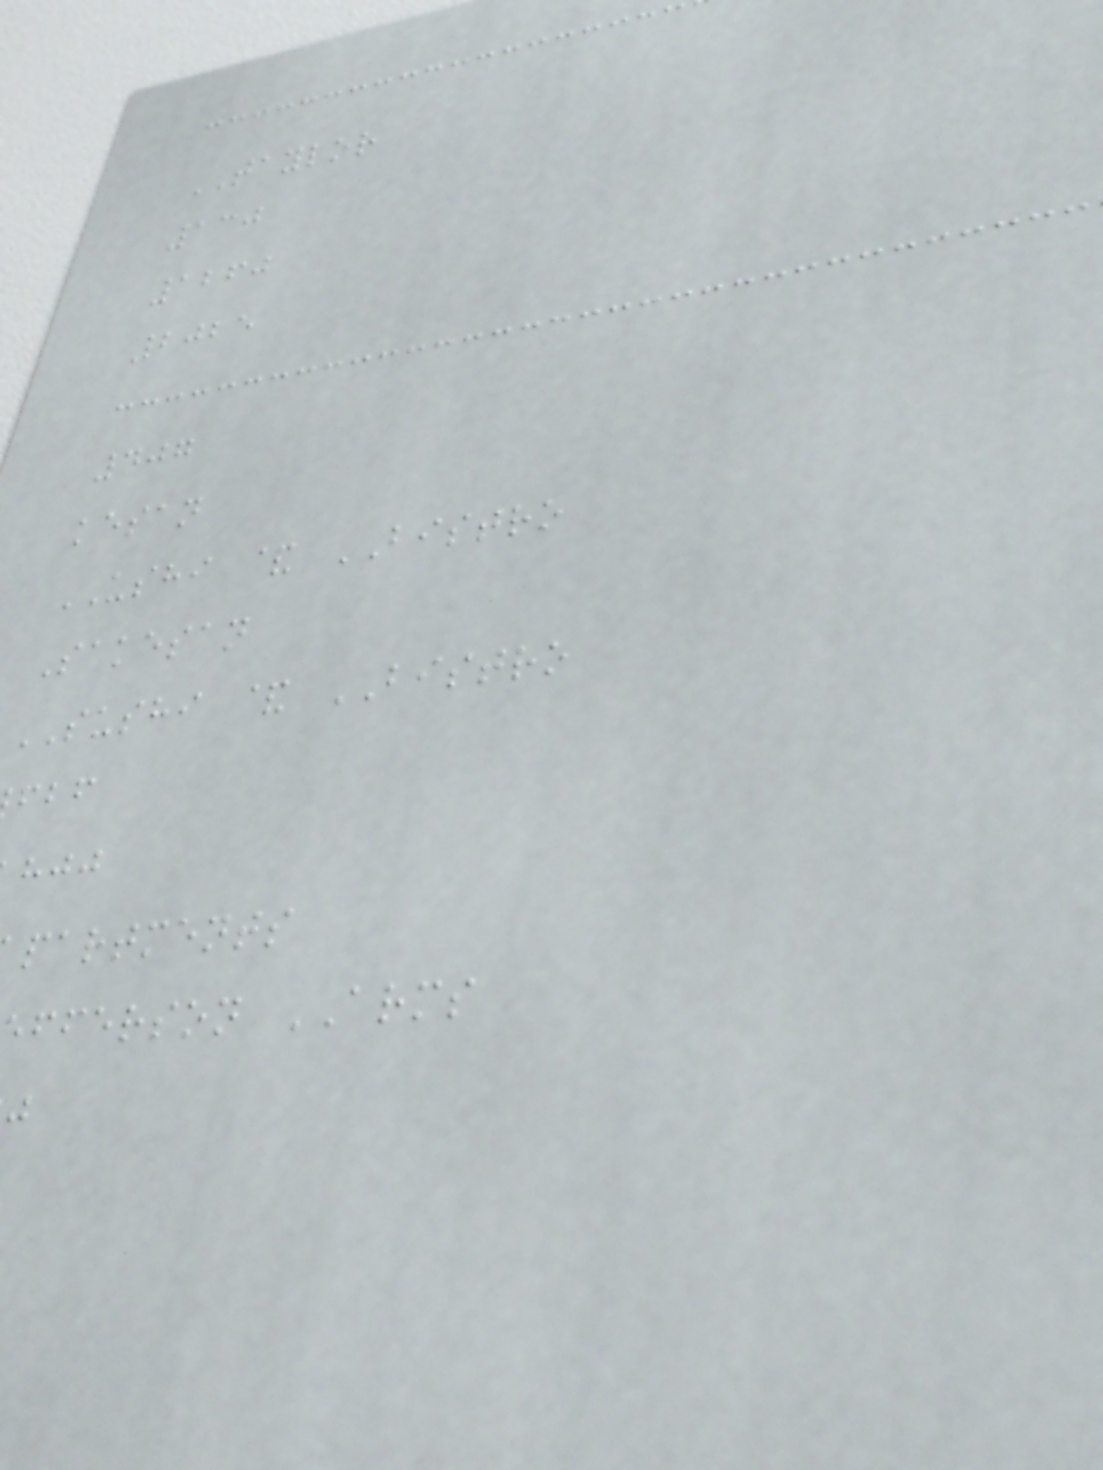TAYLOR
130
1260
2025
407
kesan
USHI & BISTRO
Sakesan
SUSHI & BISTRO
partments
fferson ARMS
